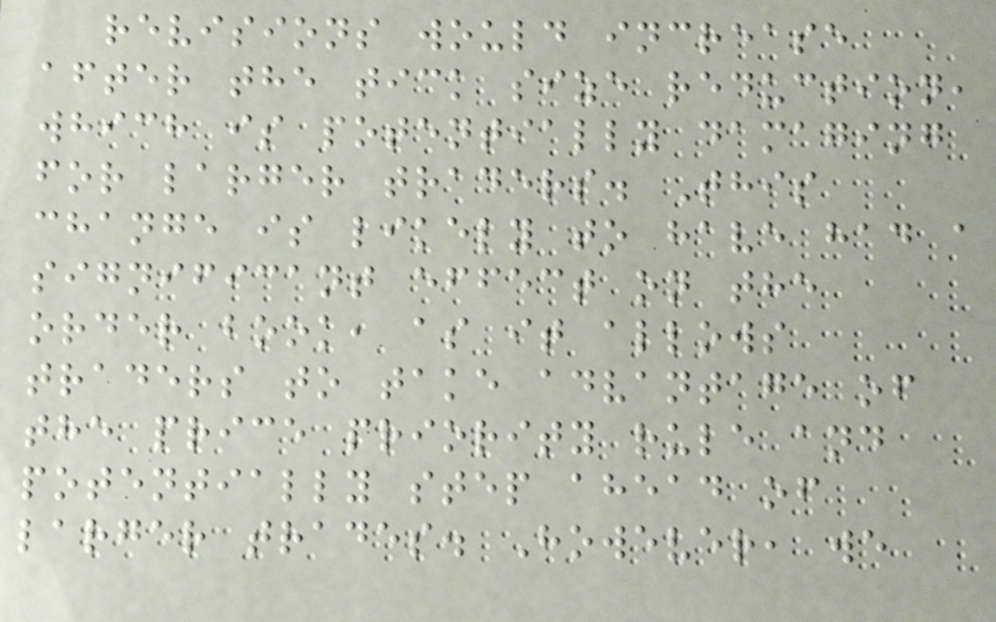revisions would increase
after the tick size reduction,
which is potentially damaging
for larger traders. This
change is likely to have had a
significant effect on the
order book, as it allows
traders to take advantage of
the price priority rule and
potentially step ahead of
larger trades. However, we
